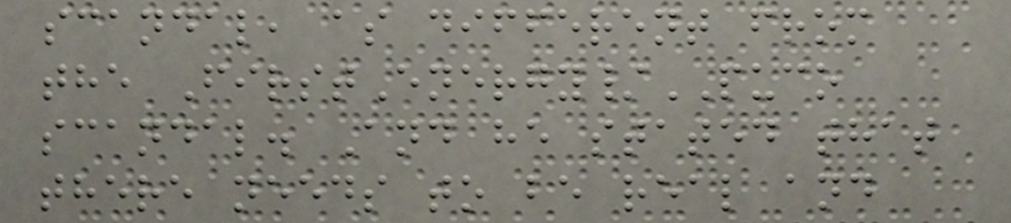scandal, as different from
the FirstEnergy/PUCO
scandal. And he stated that
there needs to be real and
